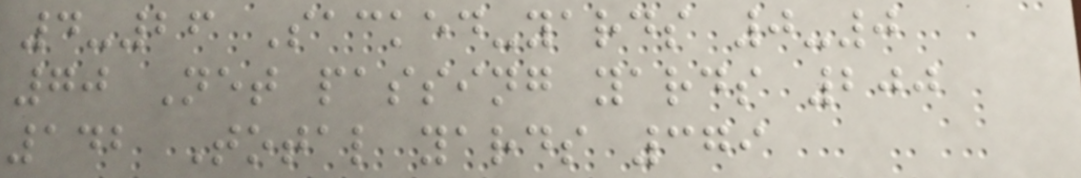4-26 Sacked-yards 0-0
70 Net passing yards 200
142 Total yards 379
